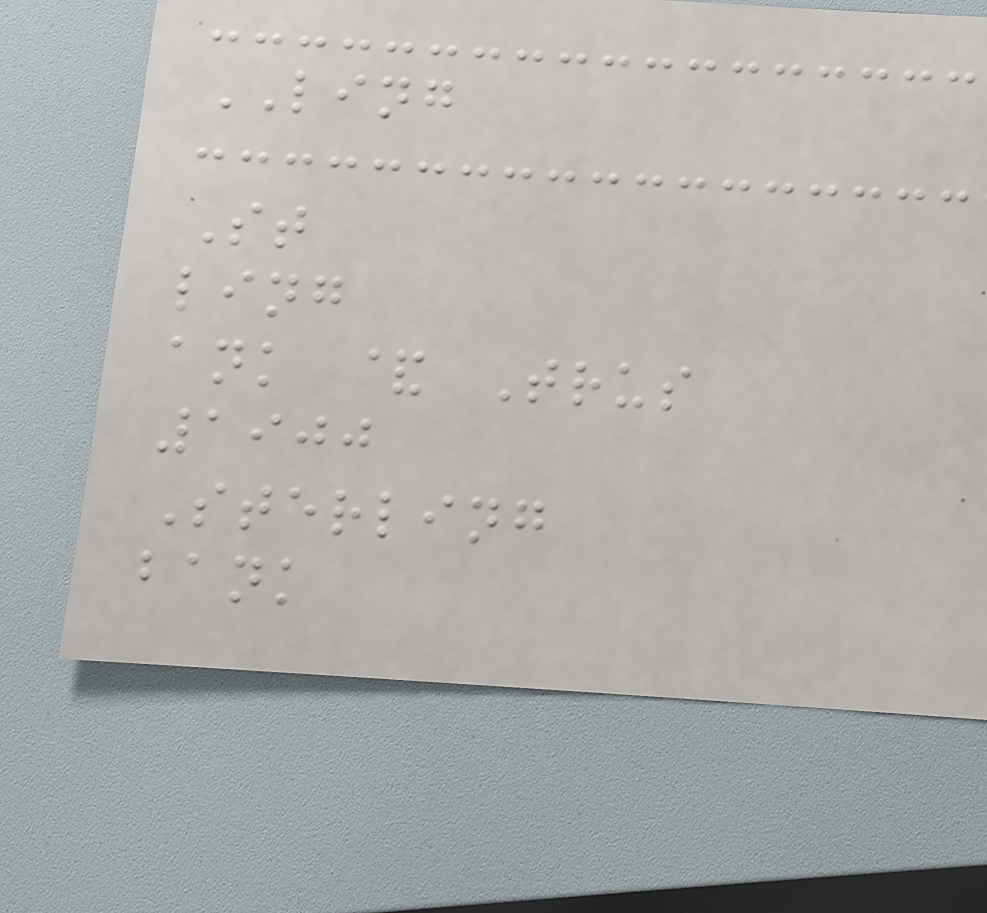LING
St
ling
ank & Trus
1900
Sterling
bank
